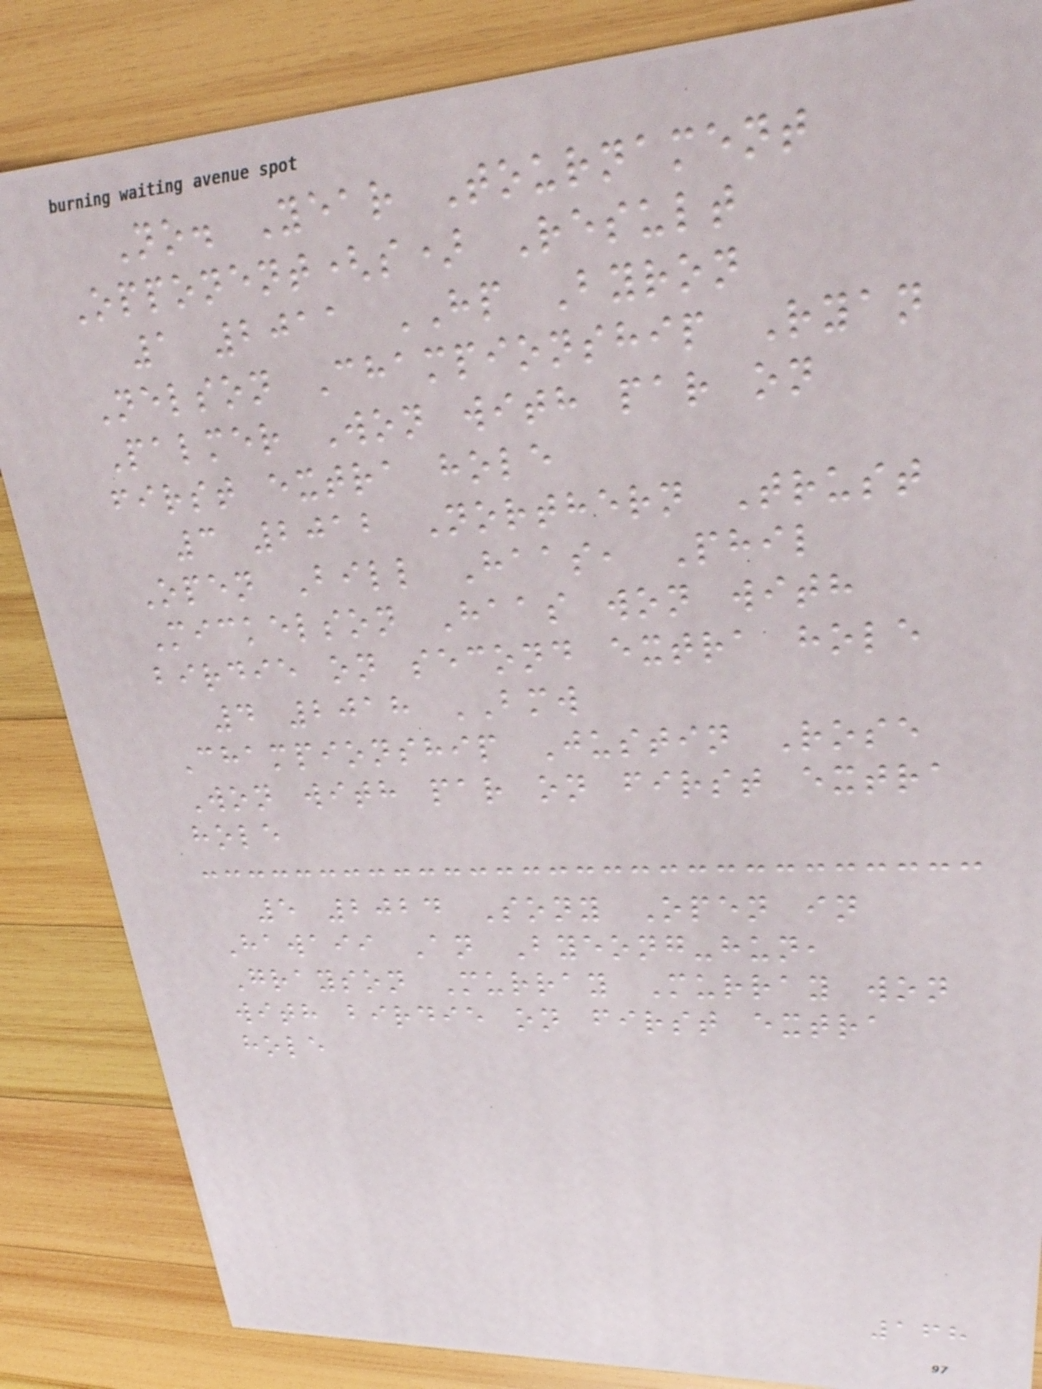No. Year Tournament
Opponent(s) Result
1 2011 HP Byron
Nelson Championship Ryan
Palmer Won with par on
first extra hole
3 2012 Northern Trust
Open Bill Haas, Phil
Mickelson Haas won with
birdie on second extra hole
4 2018 BMW
Championship Justin Rose
Won with par on first extra
hole
5 2024 Sony Open in
Hawaii An Byeong-hun,
Grayson Murray Murray won
with birdie on first extra
hole
168
